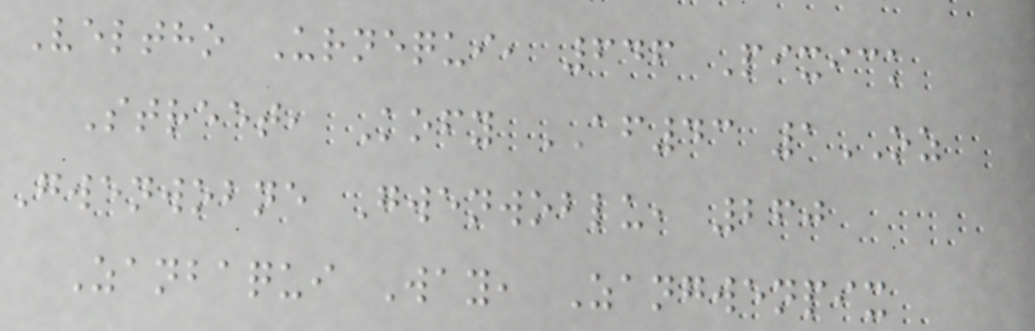Veltho Urnequi, 646 Pixick
Street, Kofy AF43 1OZ
Gwenwobne Gwenwoblu, 260
Zanbaqui Way, Zangwenpix
